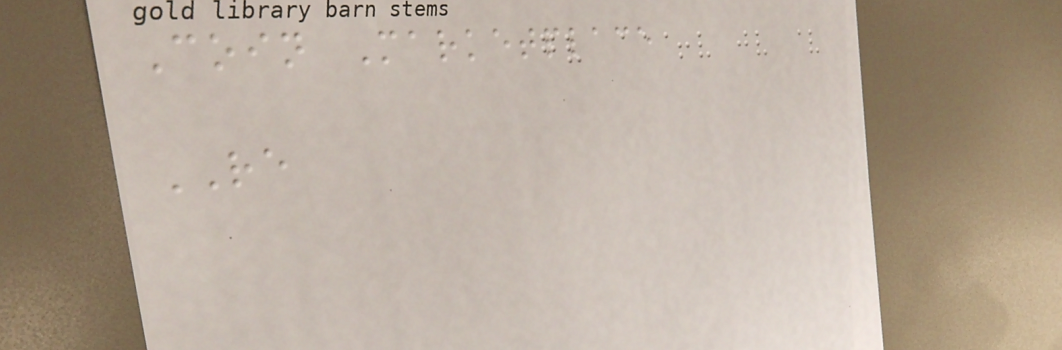Coin Marketplace
RE
